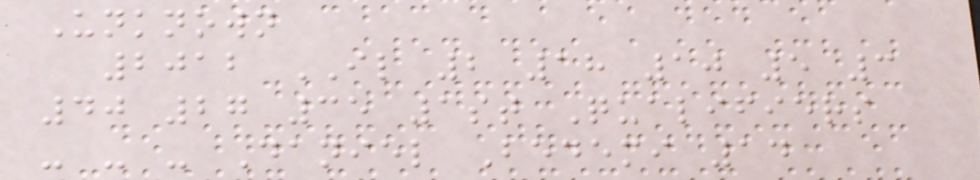Unknown
2012 IL 2 18 10 5 3
40 27 35 1st Qualifiers
- - - Daniel Bedemi 14
